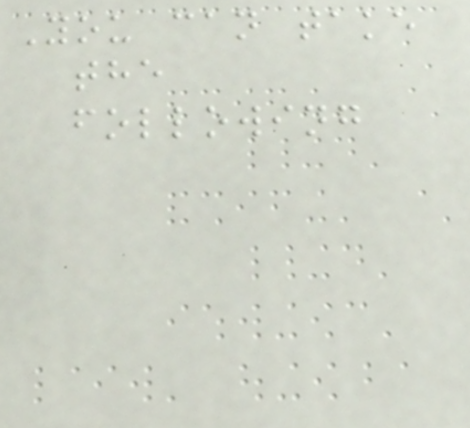You can take
the
following
